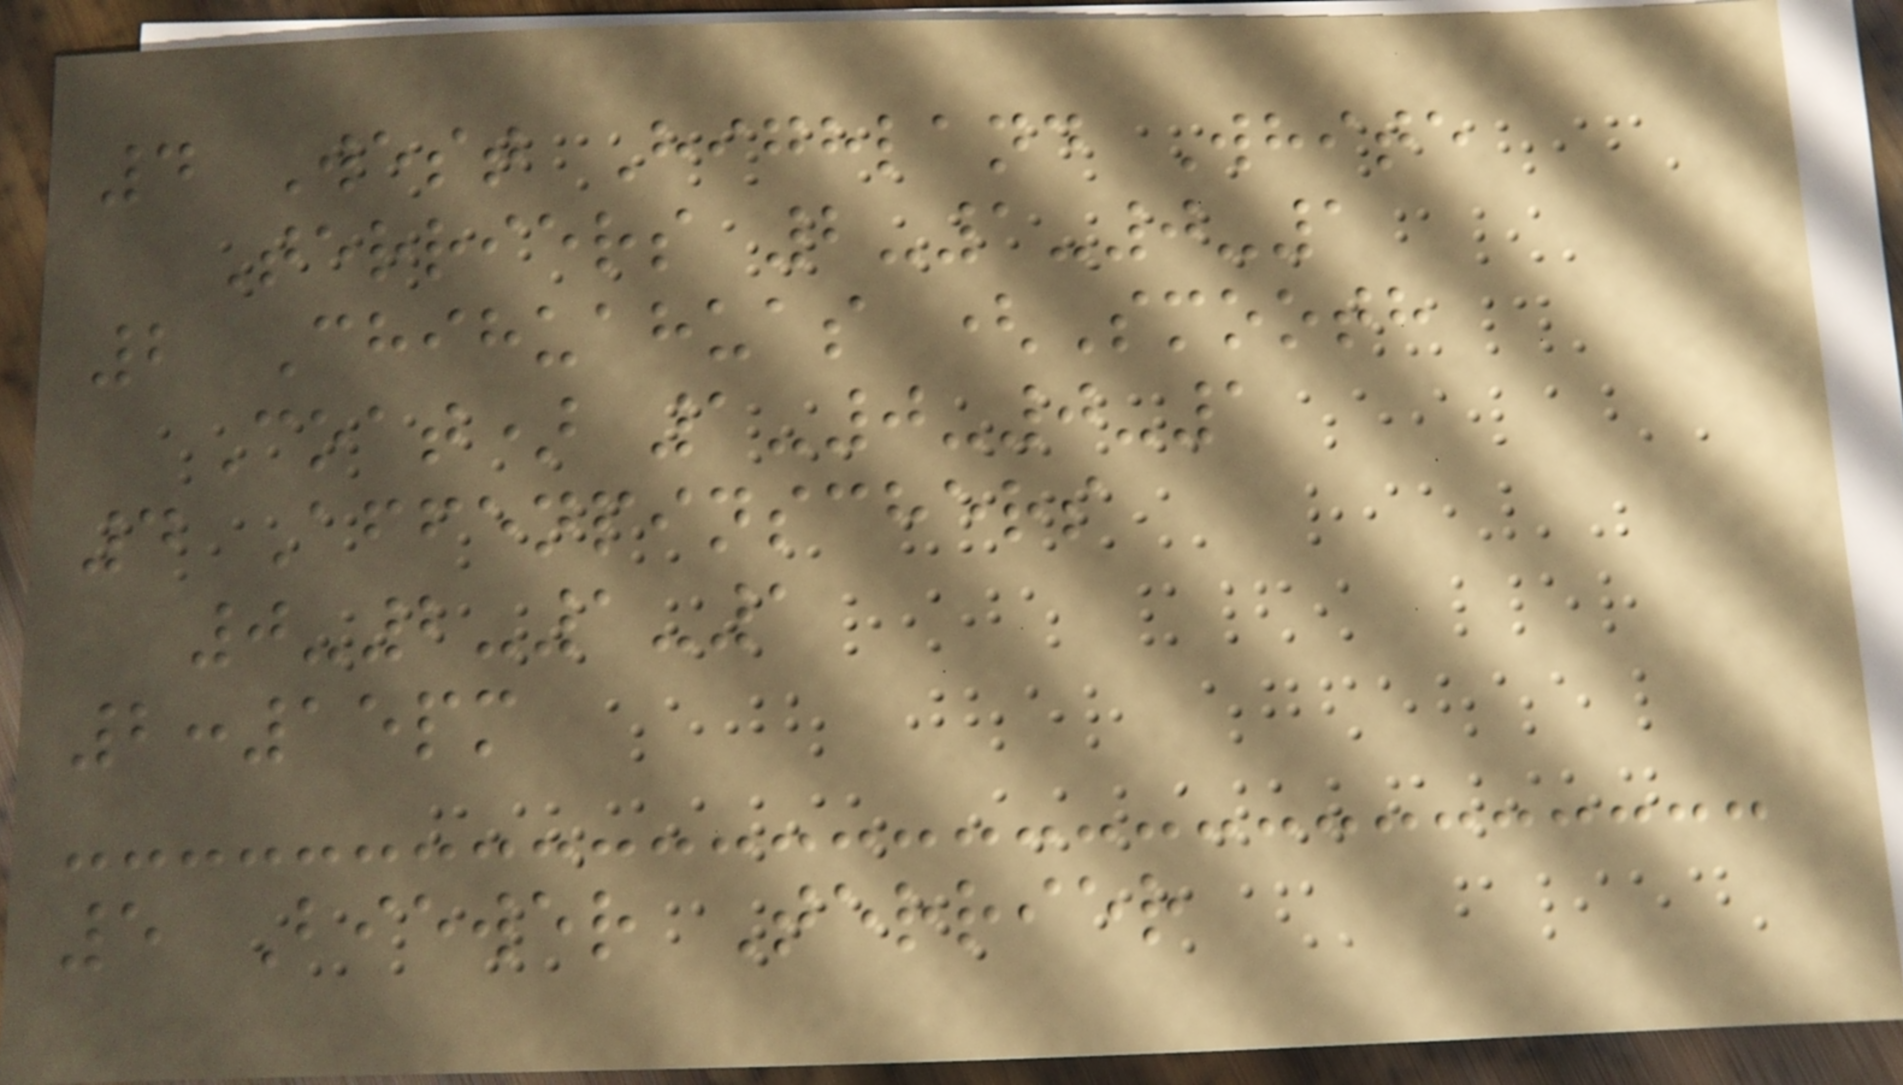4 West Highland White
Terriers 2-1-0-1
2 Chihuahuas (Smooth
Coat) 1-0-0-1
4 Affenpinschers
0-2-1-1
2:15pm
5 Biewer Terrier
